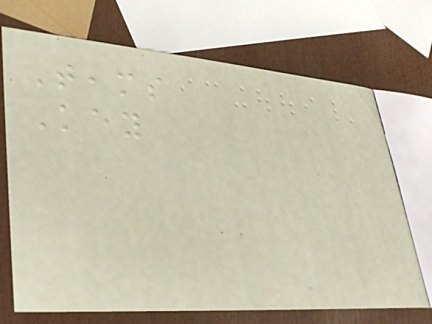Teams
Key
